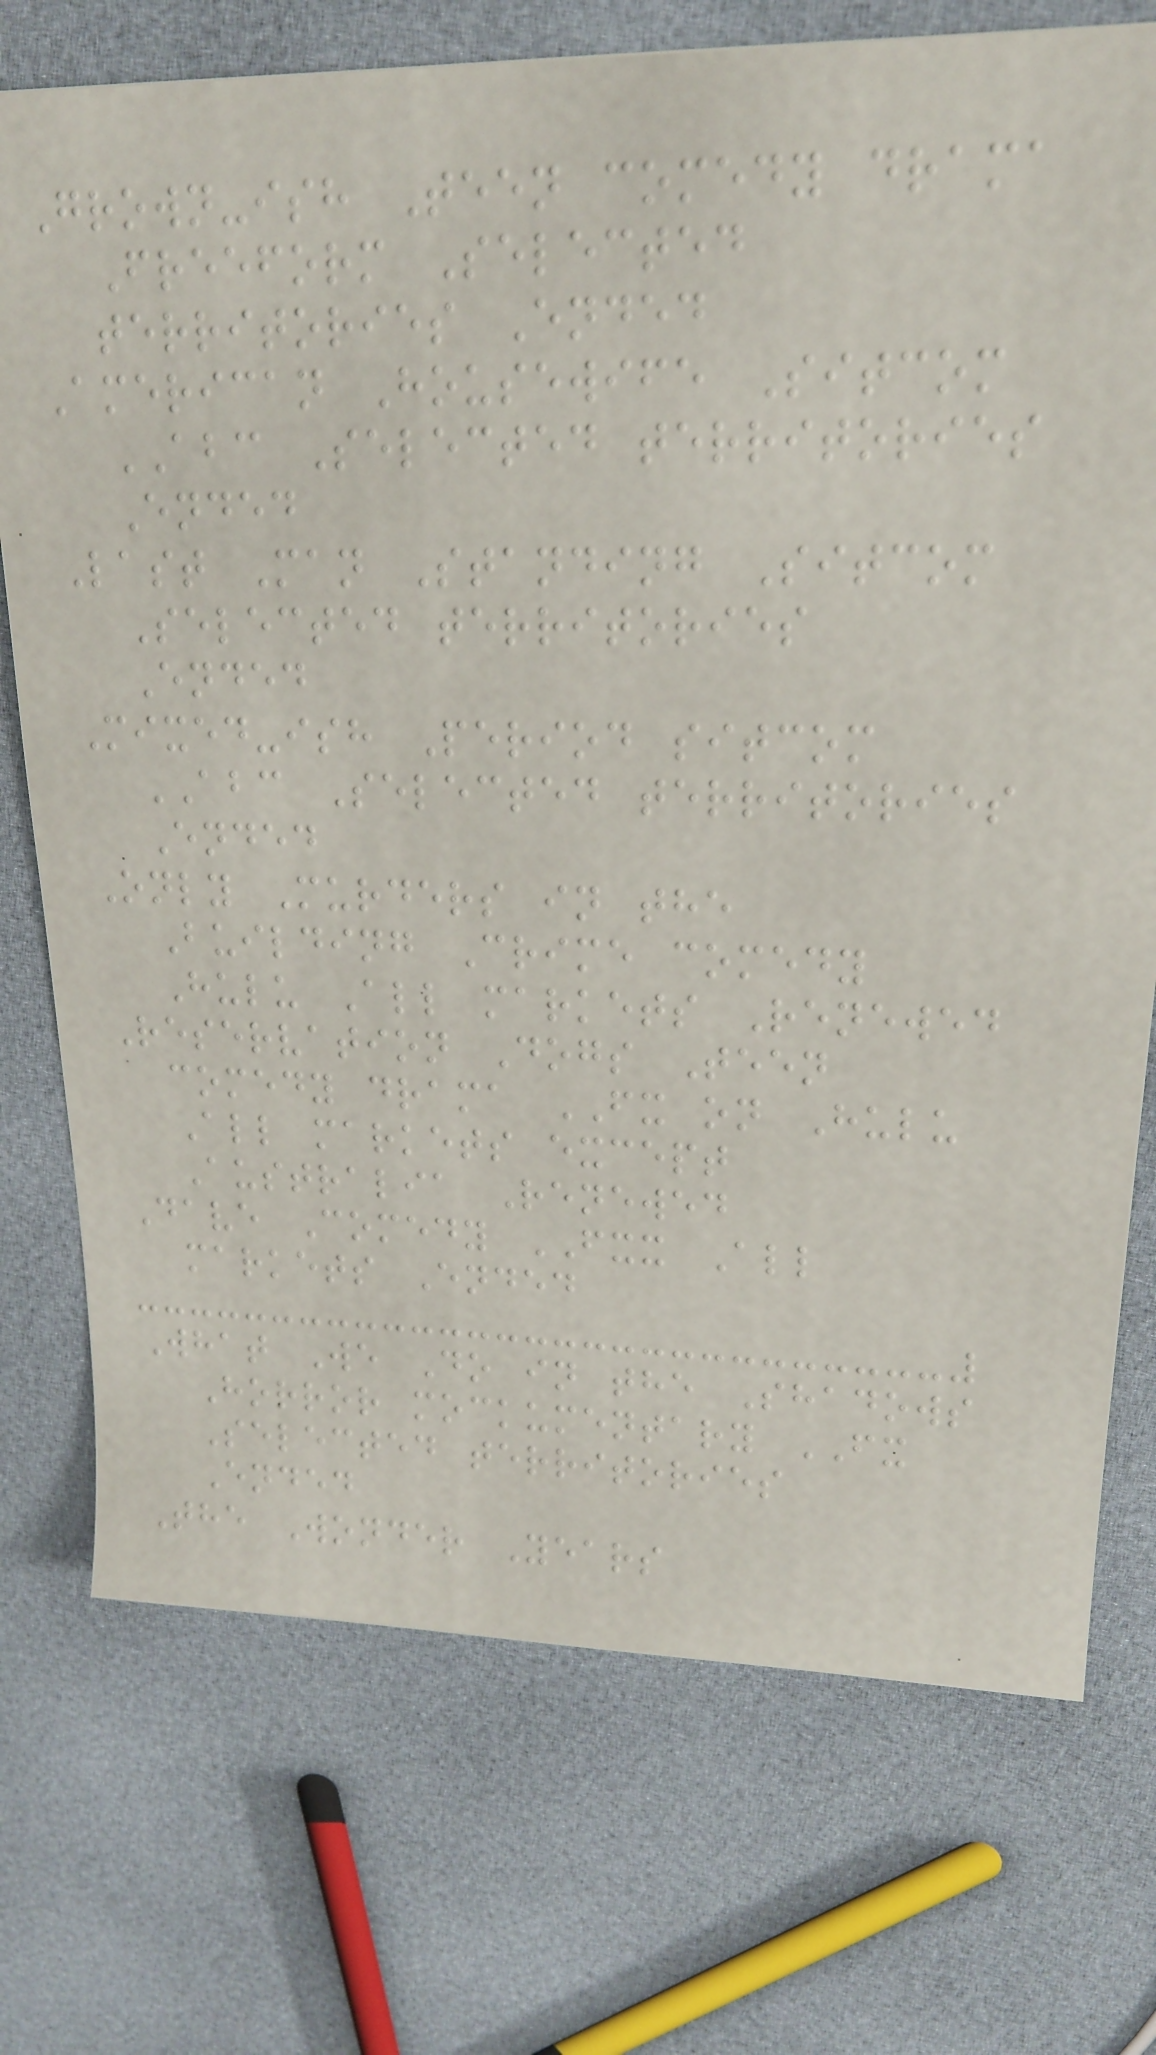Grown-ish Teen comedy drama
Freeform Selected
territories Ended
American Housewife Sitcom
ABC Selected territories
Ended
Last Man Standing Sitcom
Selected territories
Ended
Mixed-ish Period sitcom
ABC Selected territories
Ended
Only Murders in the
Building Crime comedy
Hulu All markets Renewed
Reservation Dogs Teen
comedy drama FX on Hulu
All markets except
Australia Renewed
Dave Comedy FXX All
markets Ended
What We Do in the Shadows
Horror mockumentary FX
Selected territories
Ended
The Wonder Years
